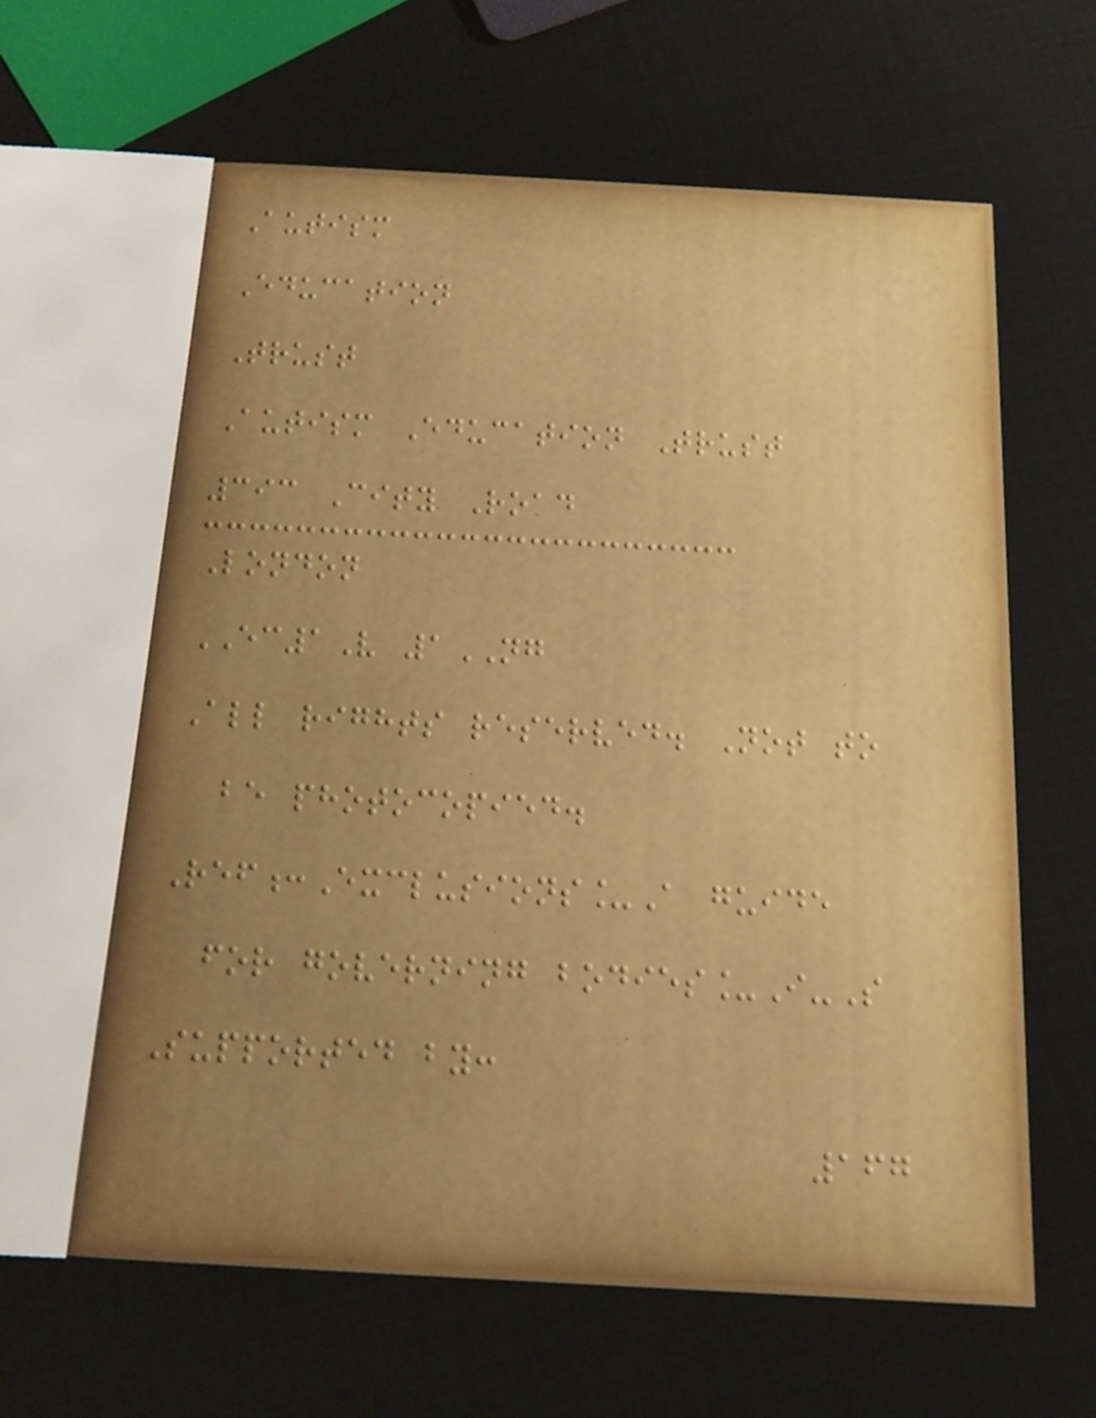Autism
Education
Trust
Autism Education Trust
393 City Road
London
EC1V 1NG
All rights reserved. Not to
be photocopied.
Ref:Exclusions_A guide
for governing bodies_I-S
Supported by:
167
